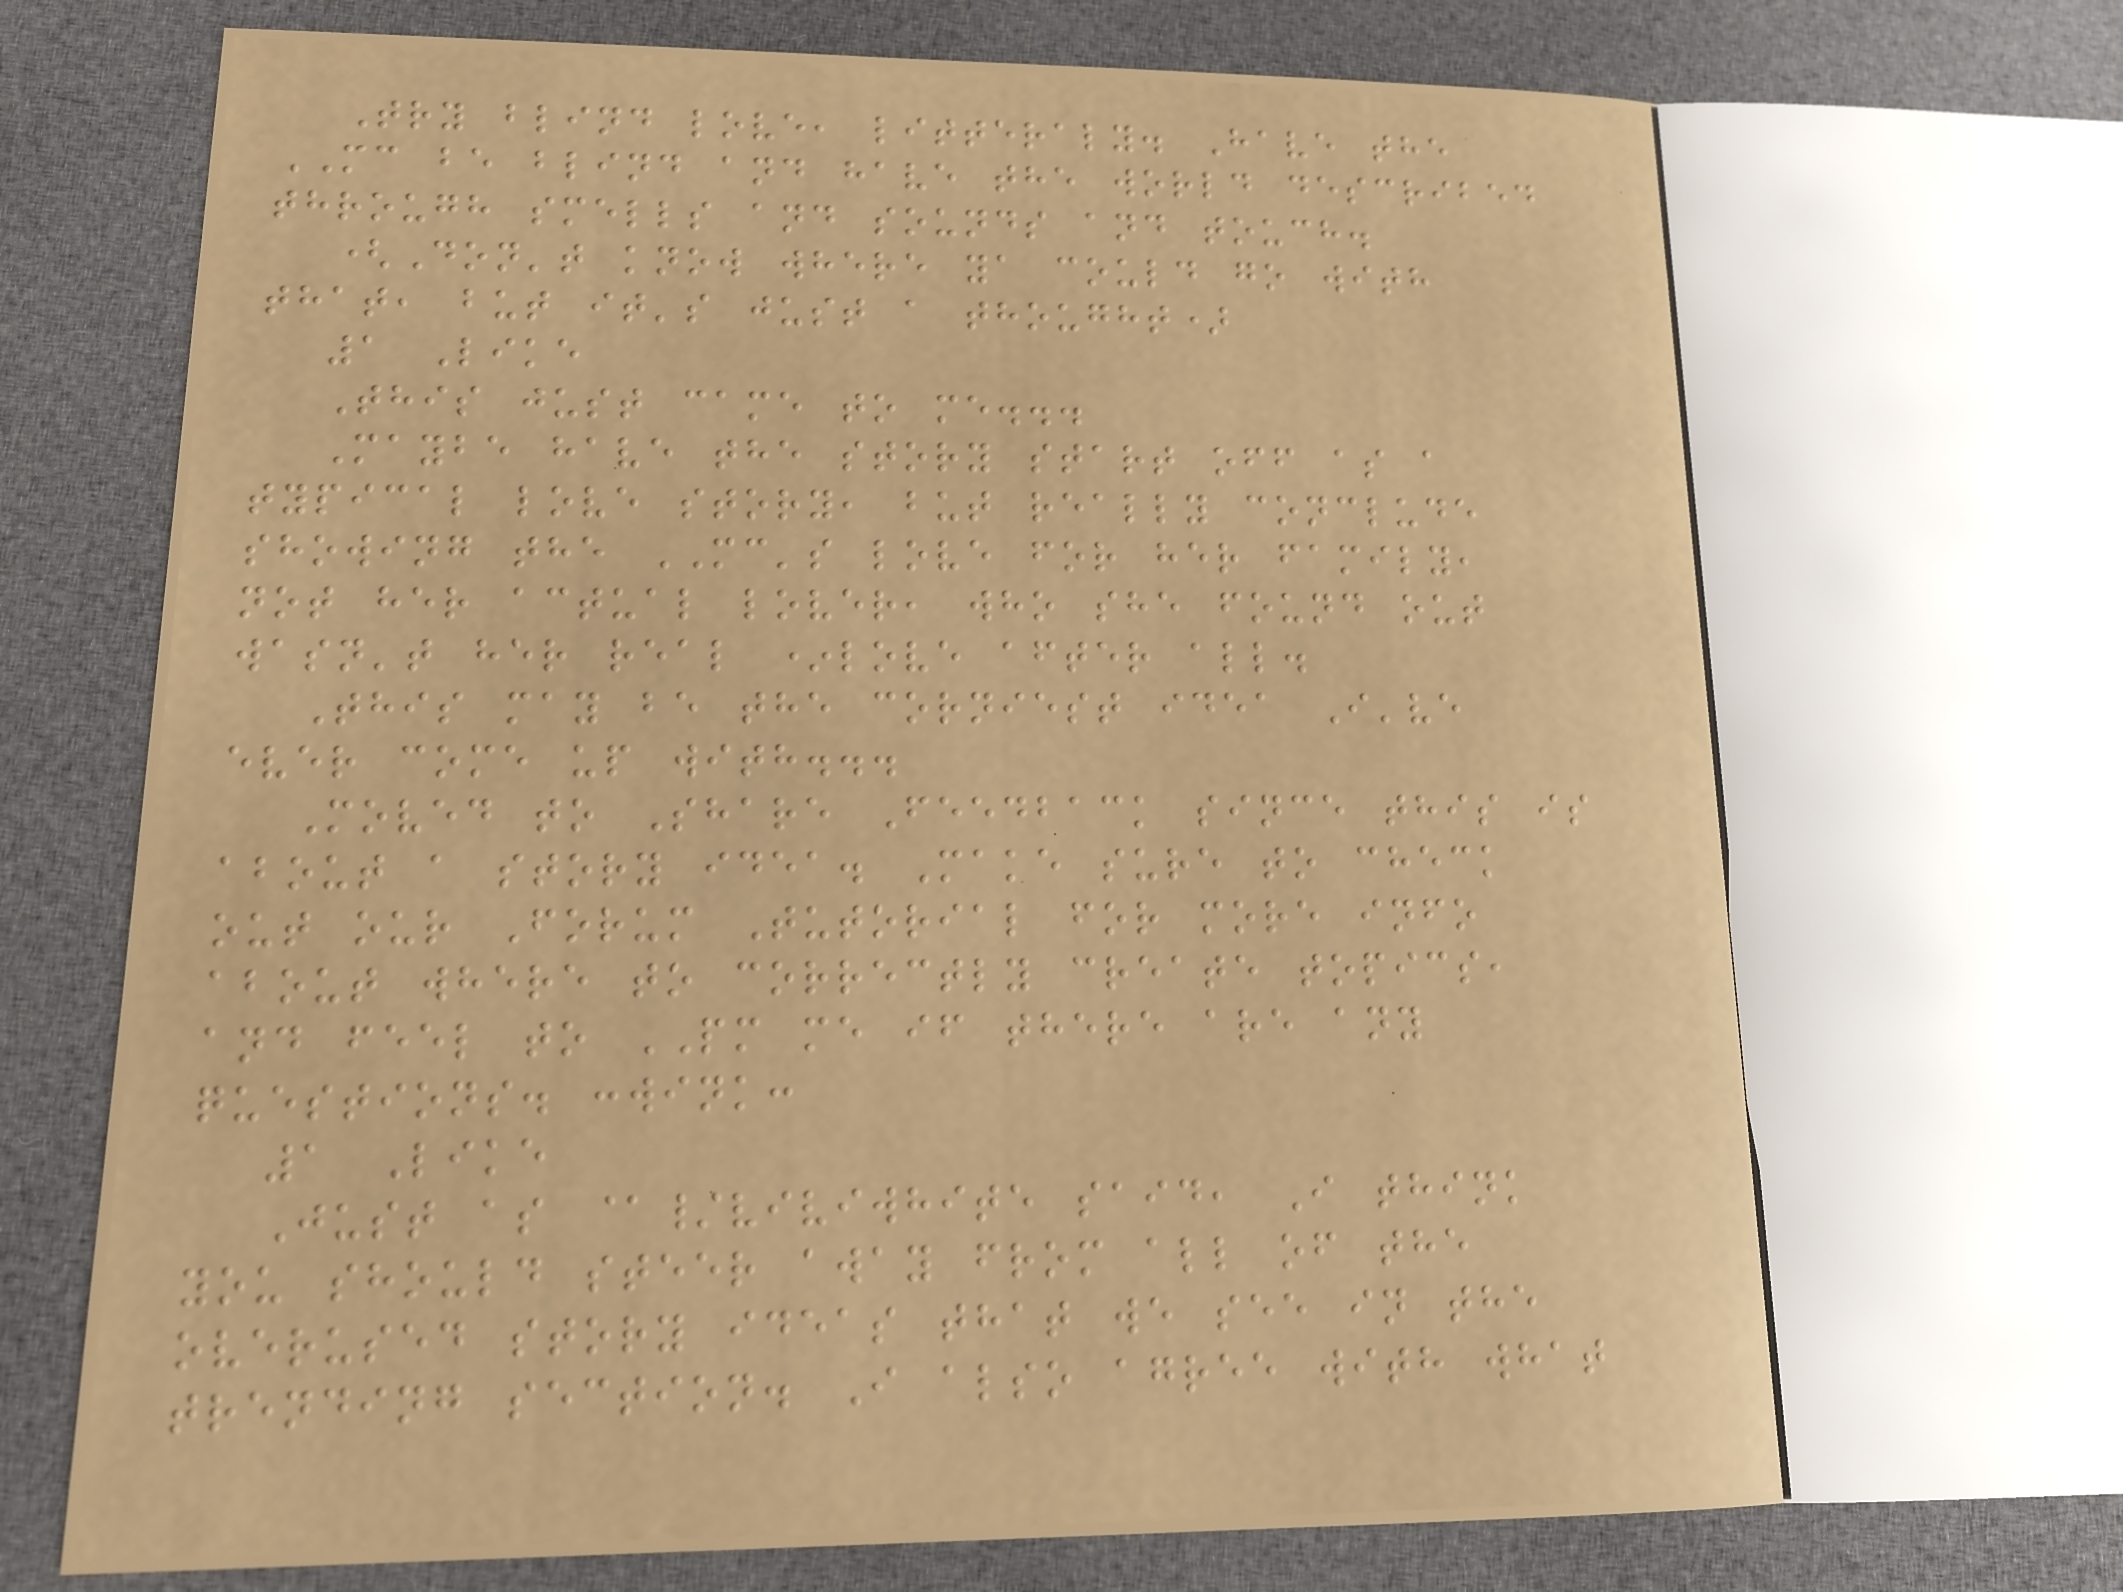Try blind love, litteraly. Have the
MC be blind and have the world described
through smells and sounds and touch.
(Don't know where ya could go with
that, but it's just a thought)
1 Like
This just came to me...
Maybe have the story start off as a
typical love story, but really conclude
showing the MC's love for her family,
not her actual lover, who she found out
wasn't her real *love after all.
This may be the corniest idea I've
ever come up with...
Moved to Share Feedback since this is
about a story idea. Make sure to check
out our Forum Tutorial for more info
about where to correctly create topics,
and feel to PM me if there are any
questions. :wink:
1 Like
Just as @/viviwhite said, I think
you should steer away from all of the
overused story ideas that we see in the
trending section. I also agree with what
